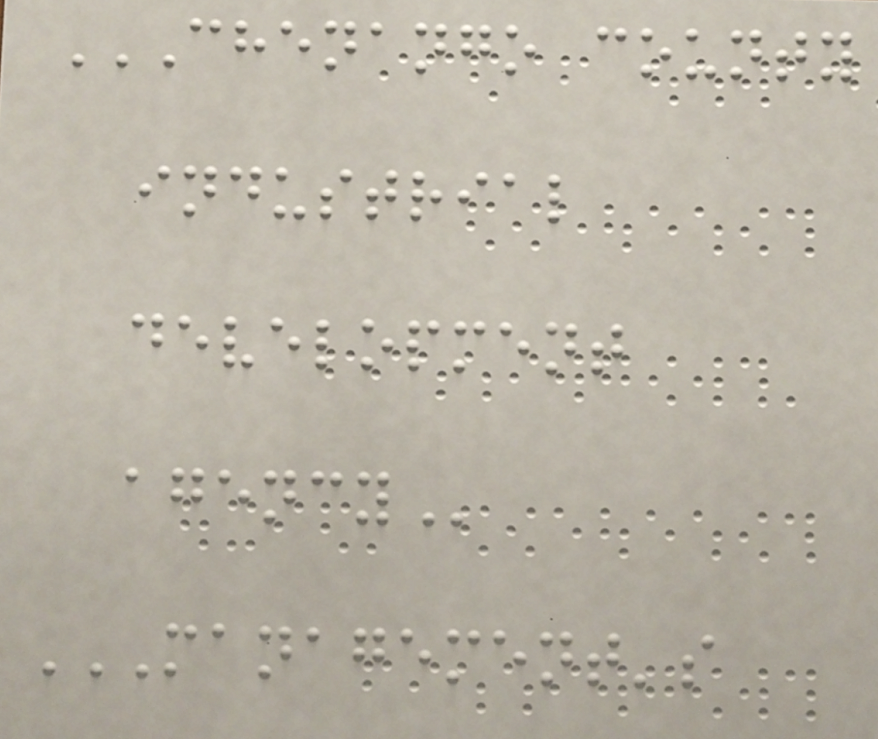CHENANGO COUNTY
INDUSTRIAL
DEVELOPMENT
AGENCY
MANAGEMENT'S
